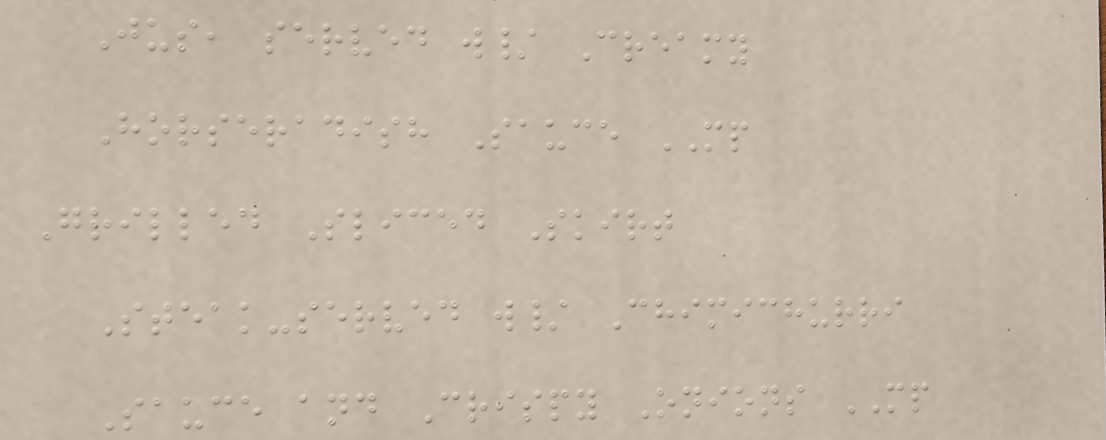Jus, served w/ Creamy
Horseradish Sauce MP
Grilled Sliced Skirt
Steak-served w/ Chimichurri
Sauce and Crispy Onions MP
